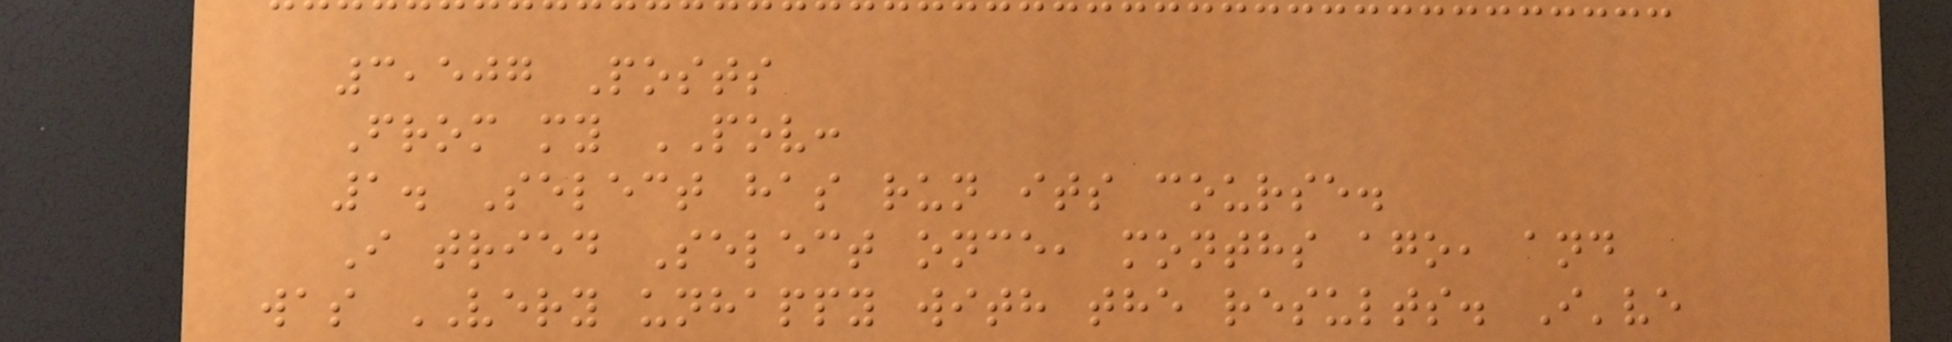3,507 Posts
From my POV:
1. Select has run its course.
I tried Select once, months ago, and
was VERY unhappy with the results. I've
